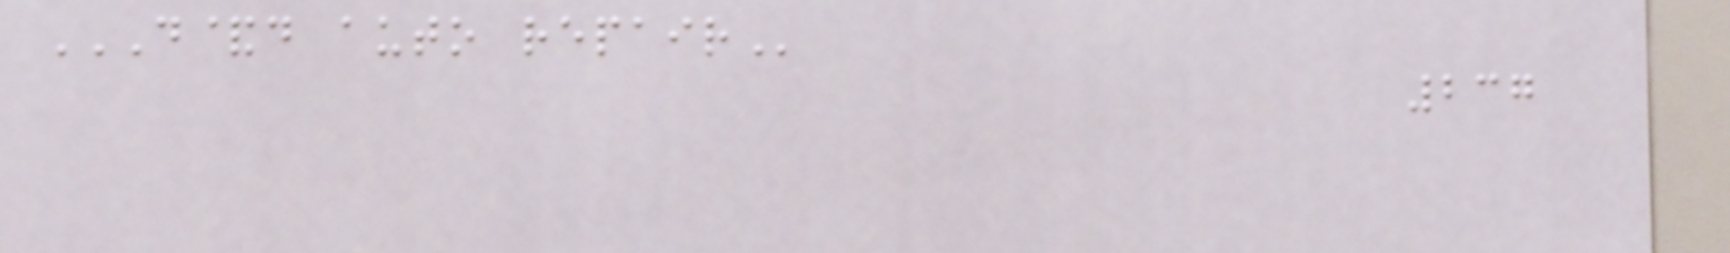D&D AUTO REPAIR
237
